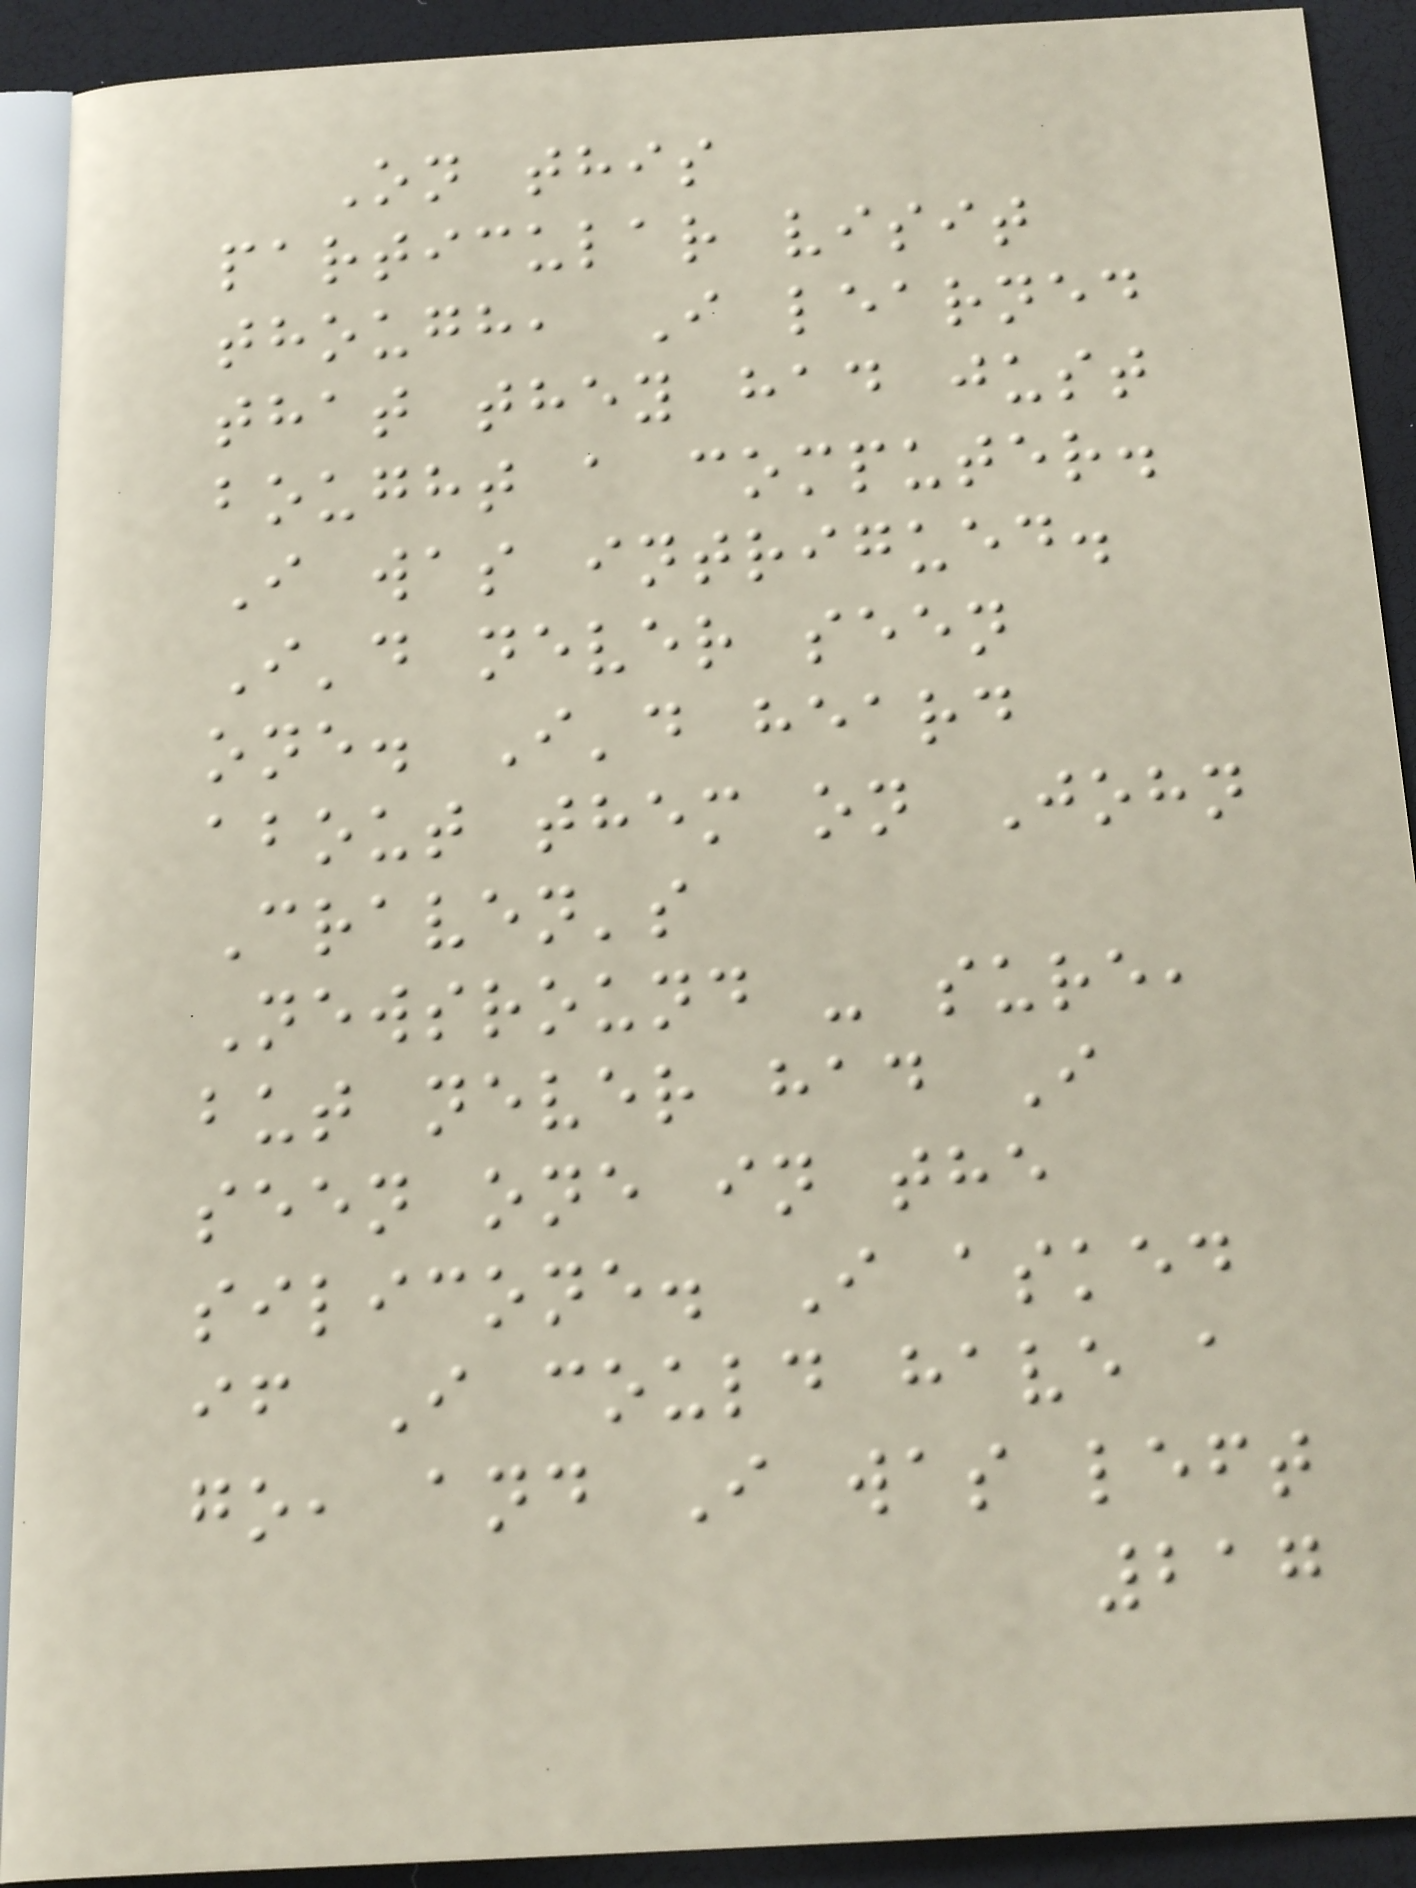On this
particular visit
though, I learned
that they had just
bought a computer.
I was intrigued.
I'd never seen
one. I'd heard
about them on John
Craven's
Newsround - sure,
but never had I
seen one in the
silicone. I asked
if I could have a
go, and I was left
217
